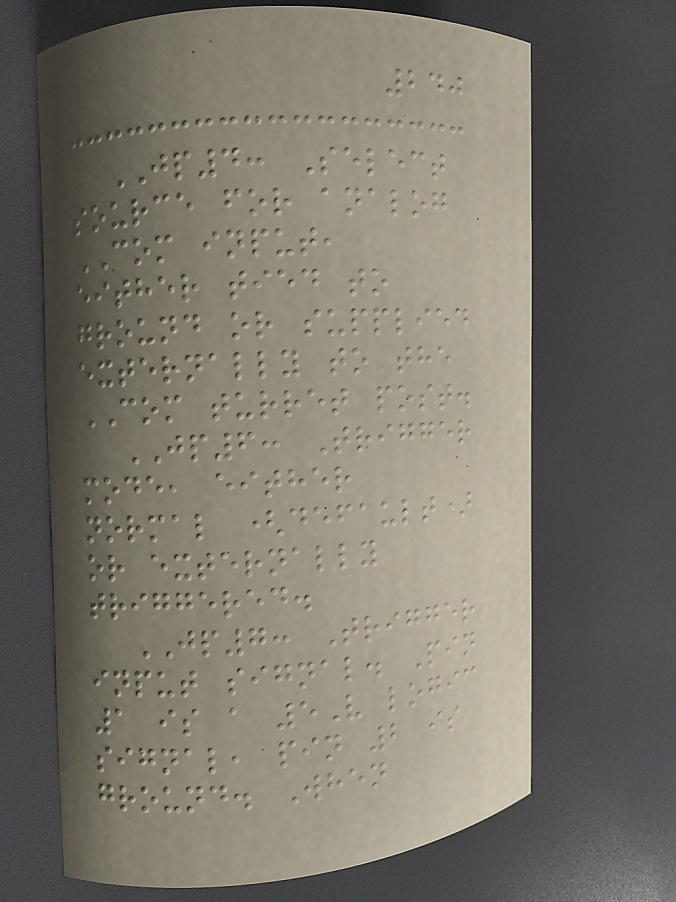240
JP4: Select
source for analog
COM input,
either tied to
ground or supplied
externally to the
COM turret post.
JP6: Trigger
mode, either
normal (default)
or externally
triggered.
JP7: Trigger
input signal. Pin
1 is a 5V logic
signal, pin 2 is
ground. When
